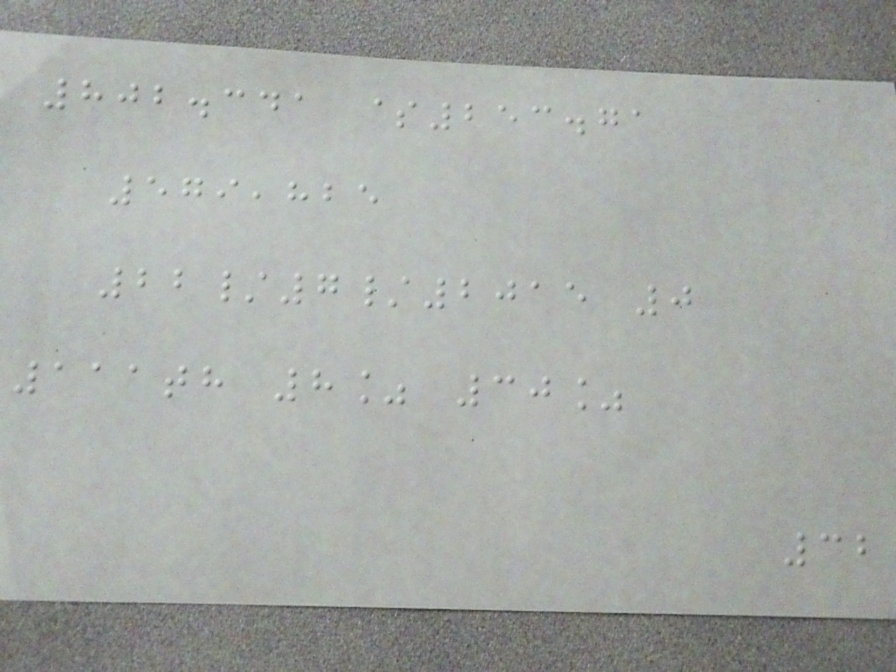802.341 $253.71
579,825
22/7/2015 0
111th 8% 30%
32
